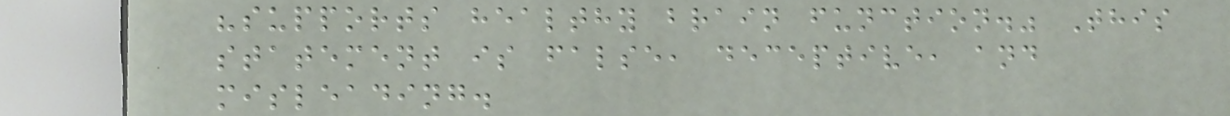"supports healthy brain function." This
statement is false, deceptive, and
misleading.
